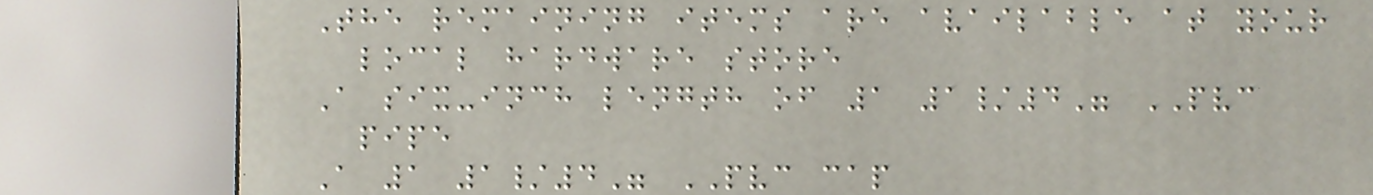The remaining items are available at your
local hardware store
A six-inch length of 1 1/4" PVC
pipe
A 1 1/4" PVC cap
